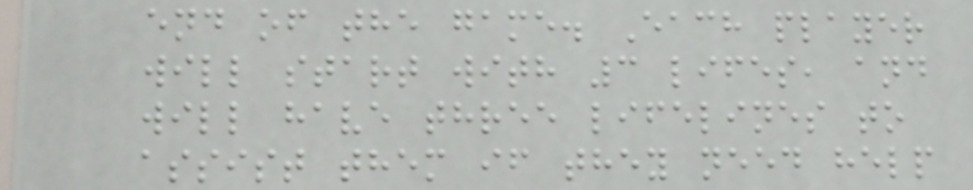end of the game. Each player
will start with 3 lifes, and
will have three lifelines to
assist them if they need help
